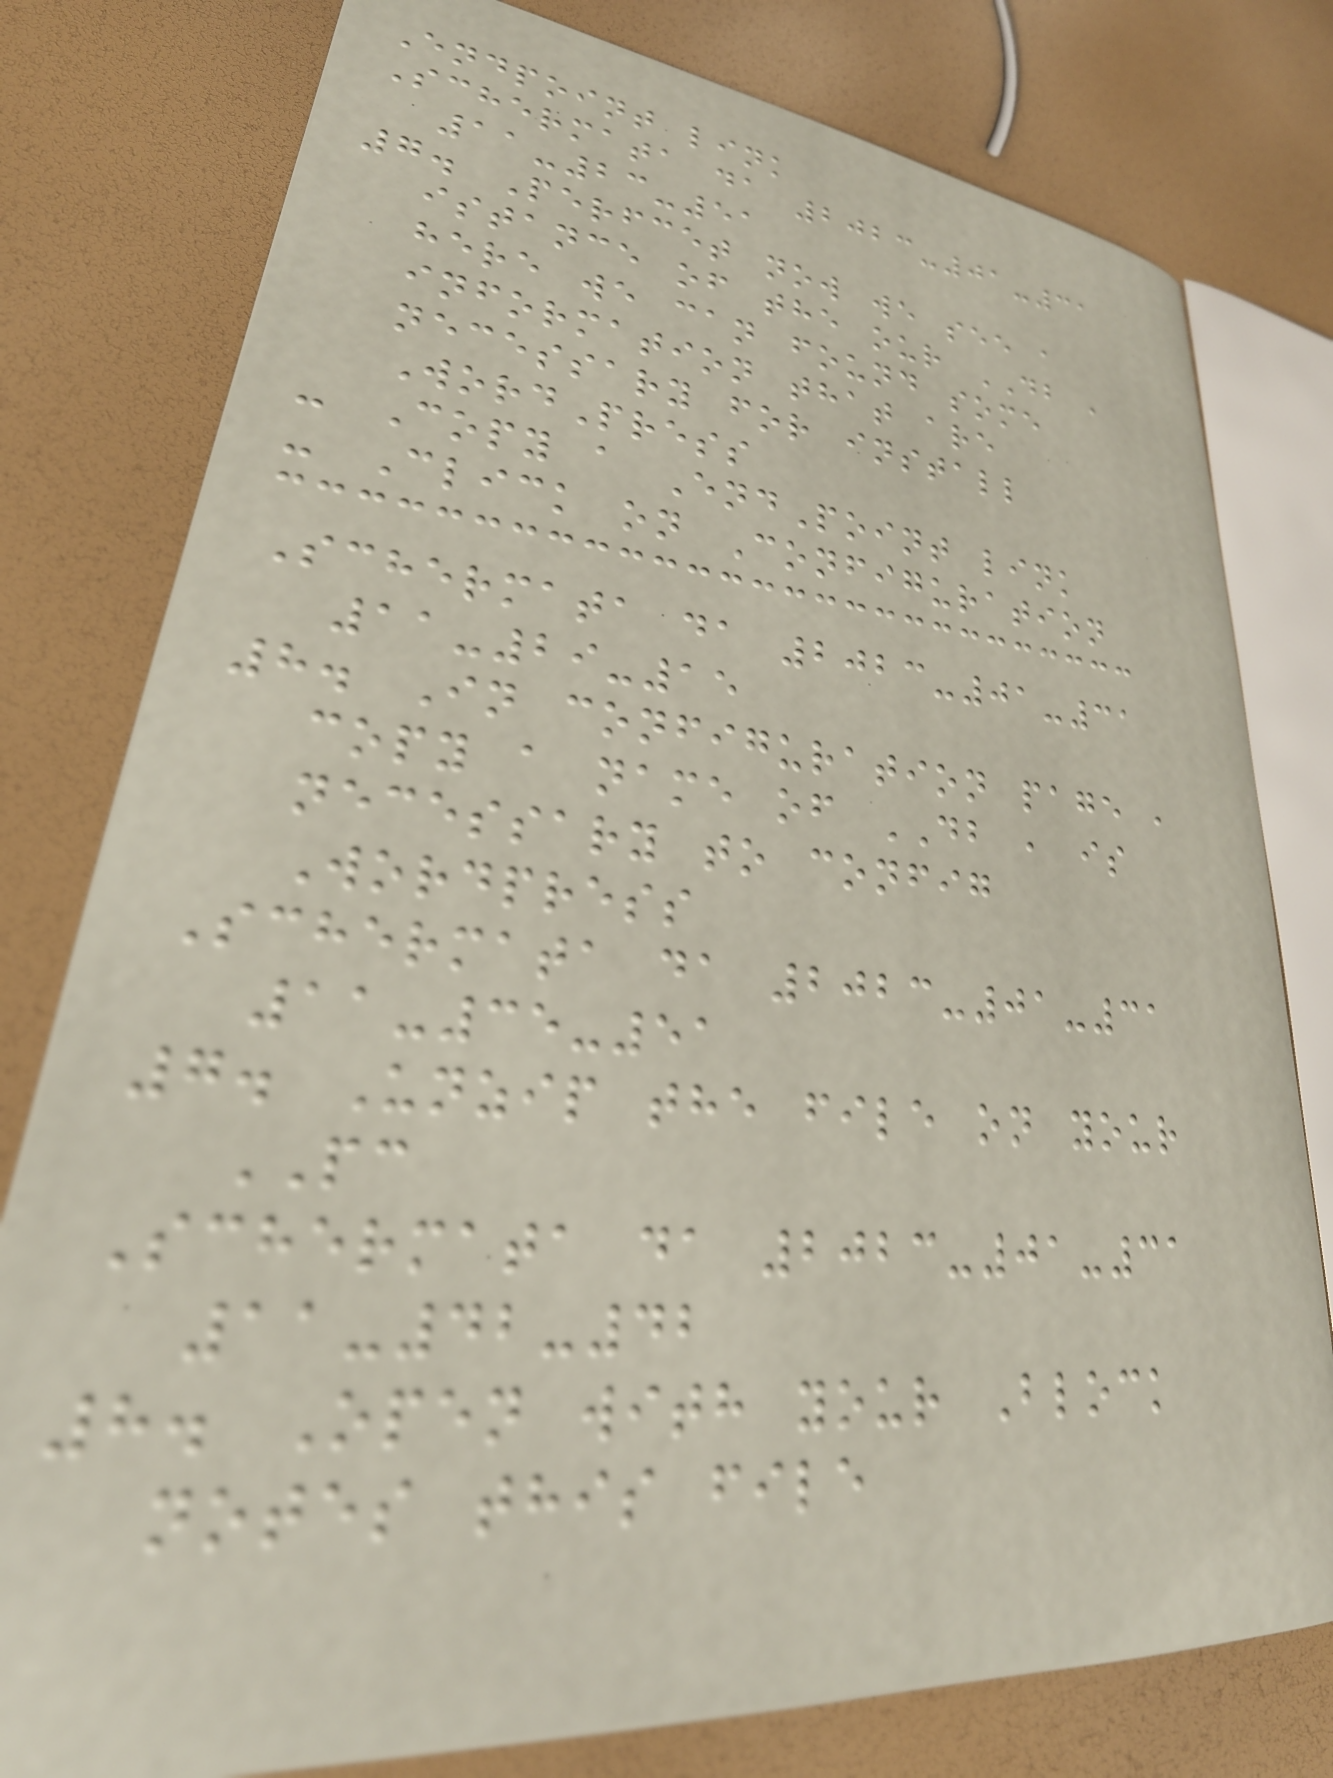Endpoint link
Schermata da 2023-01-31
11-23-51
7. Perfcet now we see a
istance of the our DB ,
here we can found some
information that are
necessary for install
WordPress
- Copy a EndPoint link
- Click on Configuration
Schermata da 2023-01-31
11-29-15
8. In configuration page ,
copy a name of DB , is
necessary to config
Wordpress
Schermata da 2023-01-31
11-35-51
7. Unzip the file on your
PC
Schermata da 2023-01-31
11-42-42
8. Open with your Block
notes this file
